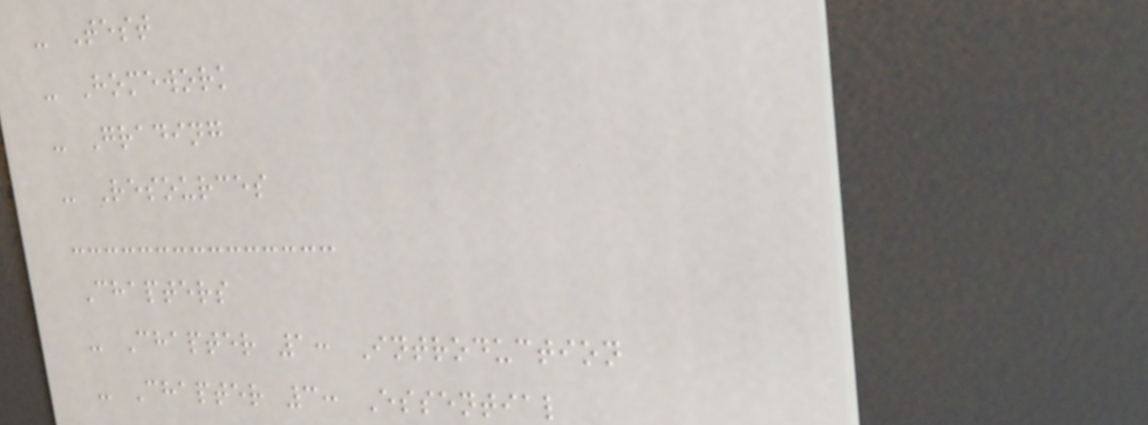- Test
- Homework
- Grading
- Resources
Chapters
- Chapter 1: Introduction
- Chapter 3: Essential
